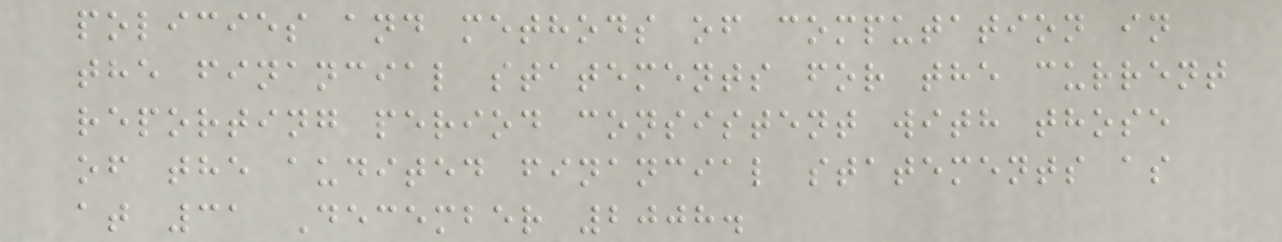policies and methods of computation in
the financial statements for the current
reporting period consistent with those
of the audited financial statements as
at 31 December 2008.
